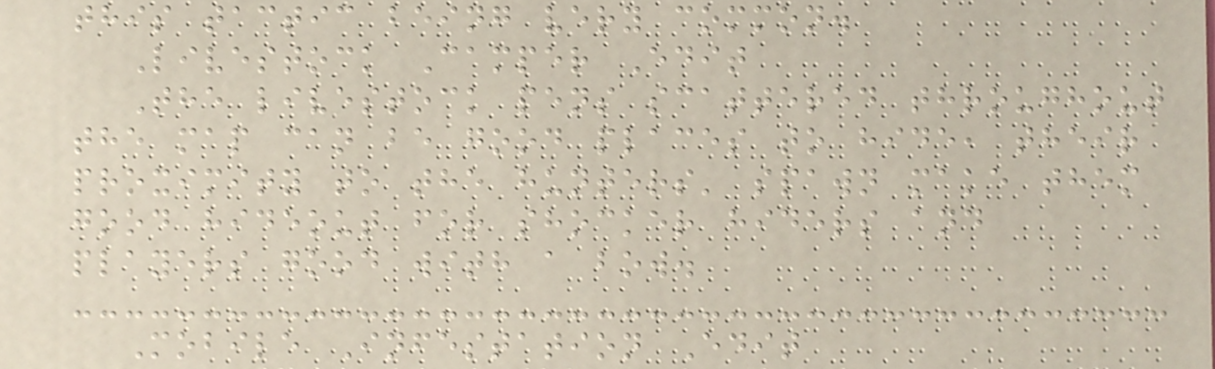this tactic being very common.
Livestock Camper Edit
The livestock pens scattered throughout
the map can be good places to hide, their
proximity to the hunters' spawn make them
good hideout for shocker hiders and
players good with a bow.
Mobile Infestation Edit
